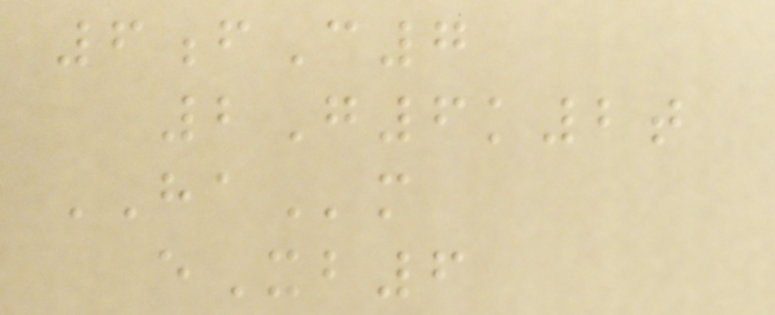6fC7
2G6k2t
HAm
eXb6
